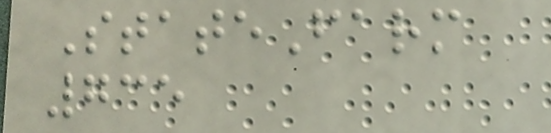StateFarm
735
